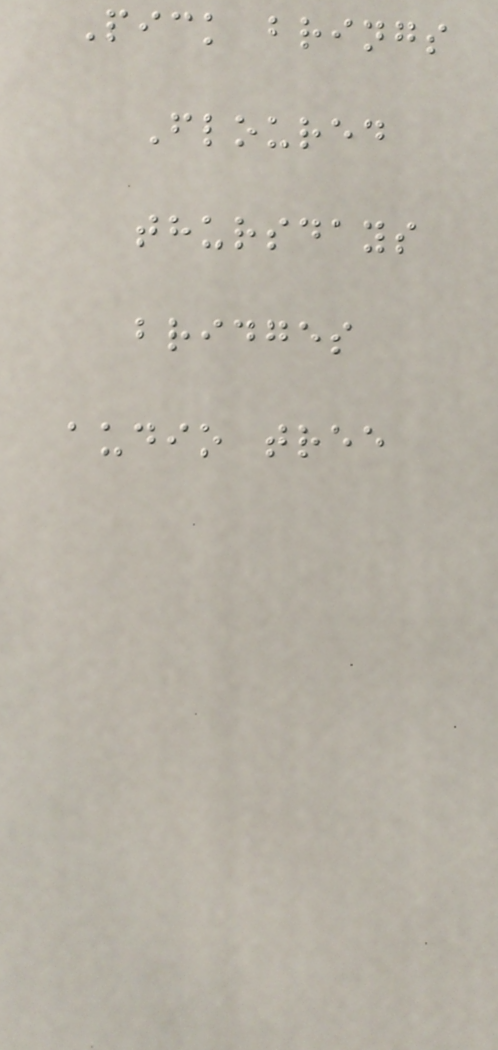Pick brings
Floured
thursdays
bridges
audio tree
